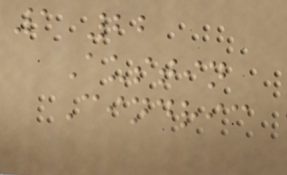1 22
Austin
Cindric
